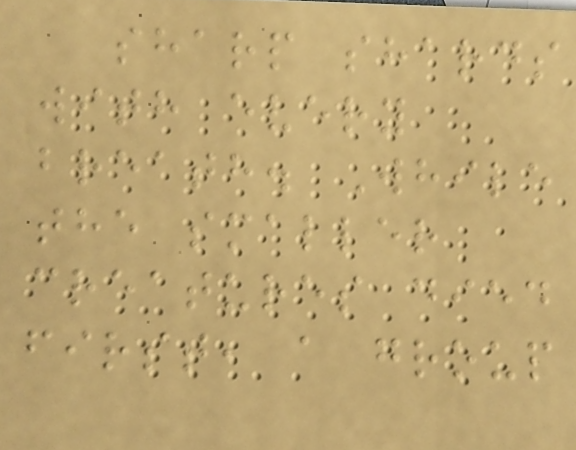sharp shards
with every
breath. While
the smaller
creatures died
first, a group
